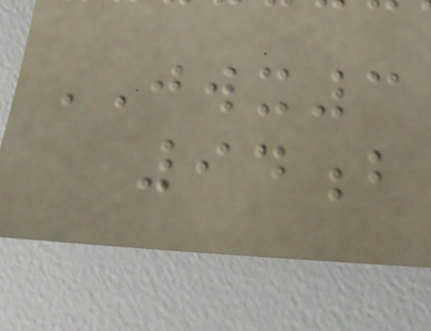JWX3
94b
